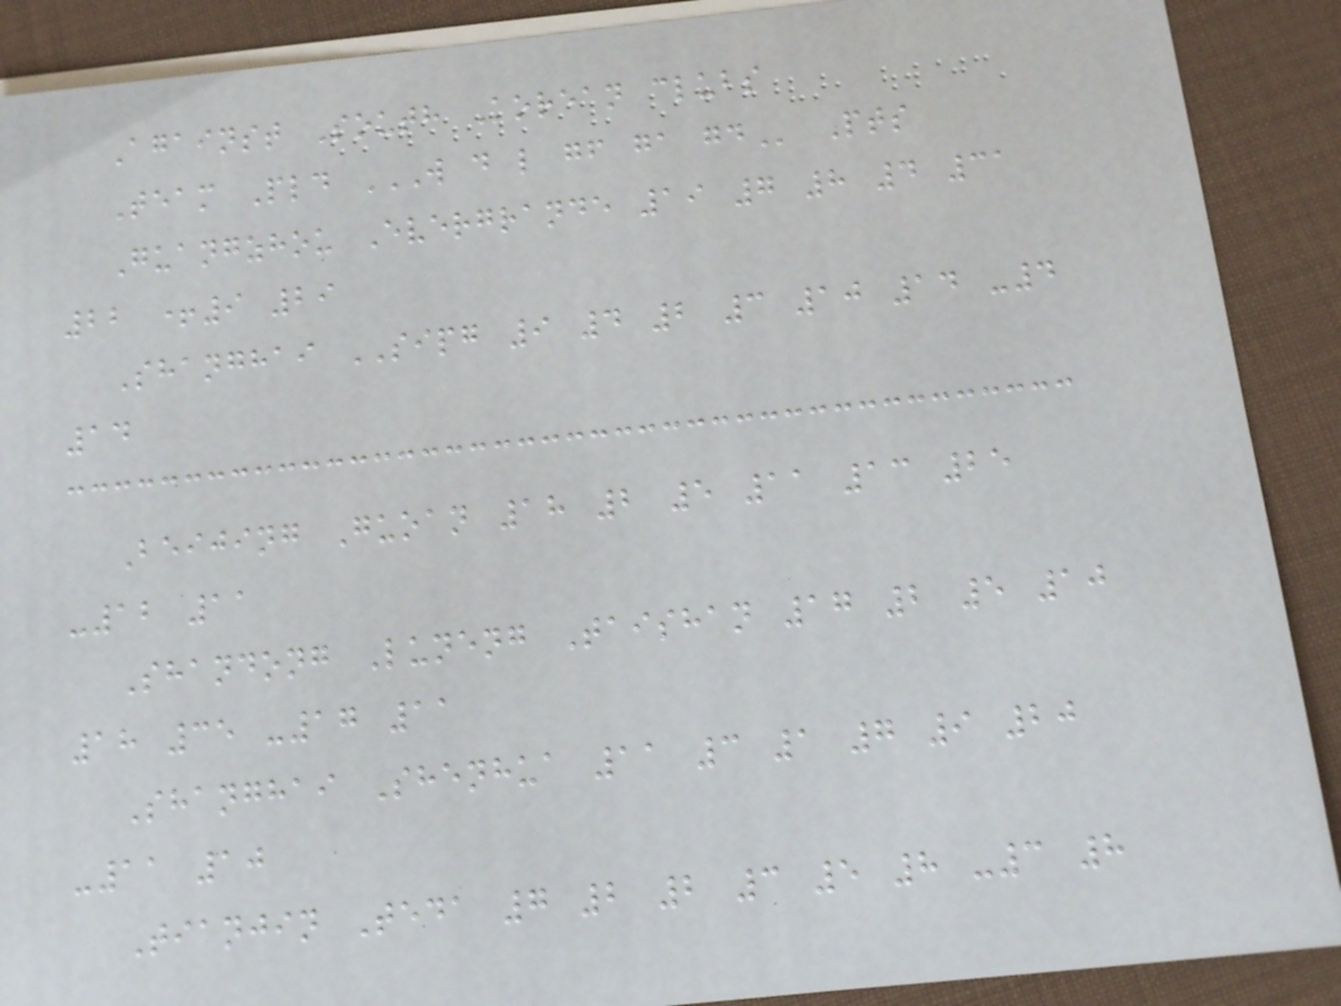Against South Korean clubs
Team Pld W D L GF GA GD Pts
Guangzhou Evergrande 19 7 8 4 31
22 +9 29
Shanghai SIPG 9 4 2 3 10 14 -4
14
Beijing Guoan 18 2 5 11 13 25
-12 11
Shandong Luneng Taishan 17 2 5 10
18 35 -17 11
Shanghai Shenhua 11 3 1 7 9 20
-11 10
Tianjin Teda 7 2 2 3 5 8 -3 8
